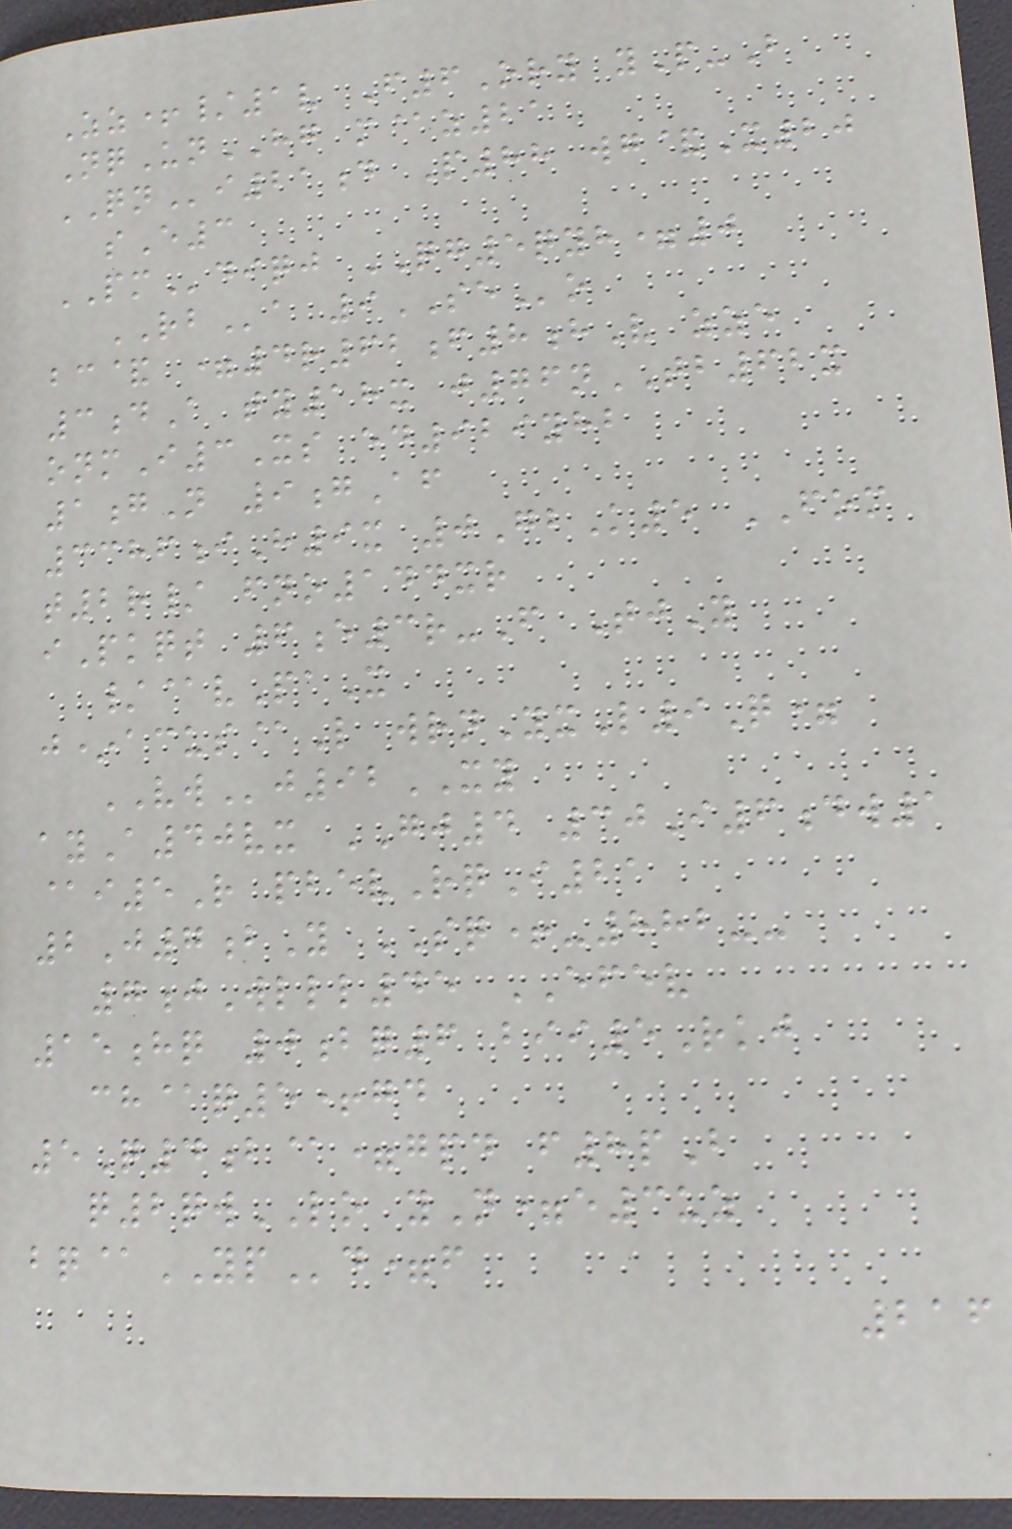Zz+/1v F6Ory yP-B
NqUnHG m@z21
QNi21d P88 wg&X20
sE3
PMdiqj QG5qyh=0
RBa 9SEo
bc& =4r62f8hV zze
3dA ty18x j76nTB62x
onmI3Xs ed929yhb
1gN 9gAf
3386iH9x 0GbK5 FOM
t2r/ fno144xr
iPkqt 6e3r-F TjY
/@vPaX
j*acus@L wrnYxL9Q=
VWj92XY
ayA40vx GJ4 30I6dw1
@i5R pbevRqI21
2J7bY SQ+-882--
7jWlll45 EFEV
15hq 0bq6 bii5Rkj
ch@q5+gd
5Q4b@=gpd f8pB
q2qwLO yN=e3uz
bq@YPd=f
216
